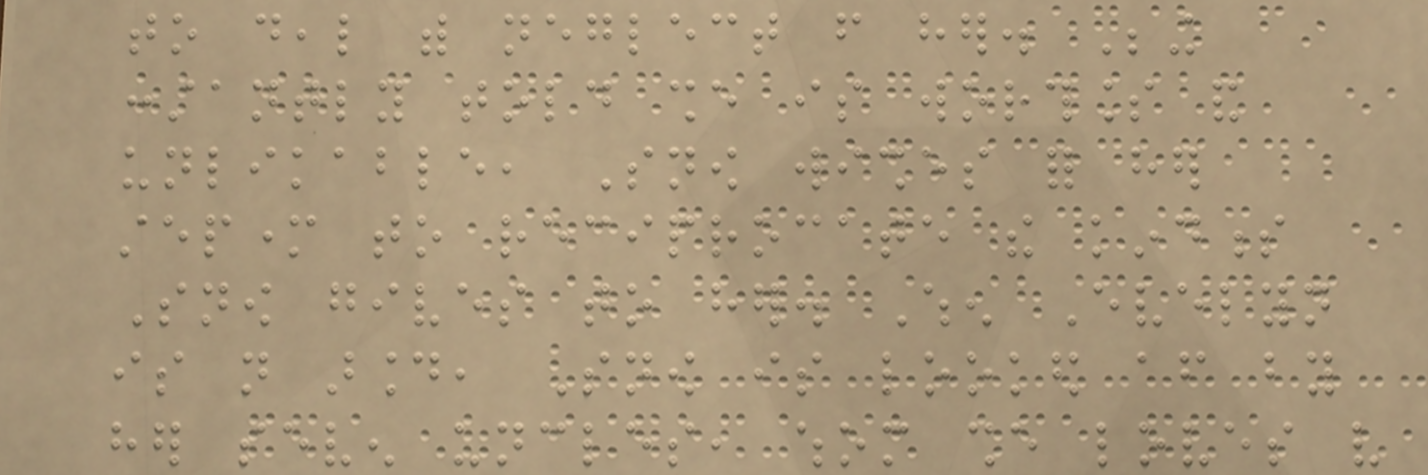to deal with neglect from her. Being
constantly told she is worthless and
unlikable, Snow wishes for her
stepmother to reciprocate the kindness
Snow gives to her. When Evelyn
is not around, Snow is looked after by
her seven uncles, whom she loves very
